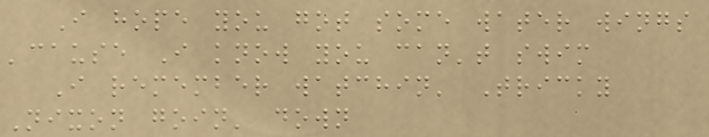I hope you got some water wings
'cause I know you can't swim
I remember watchin' Tricky
Nixon goin' down
